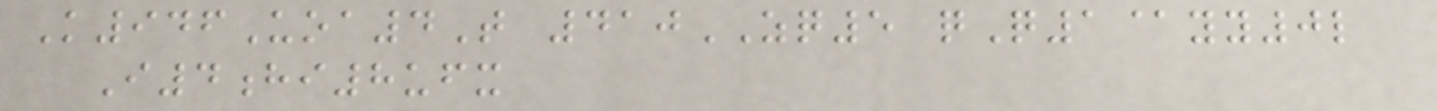K946Uoa4T 410ZQ5 qQ1@yy0l
I4hi8ufx
